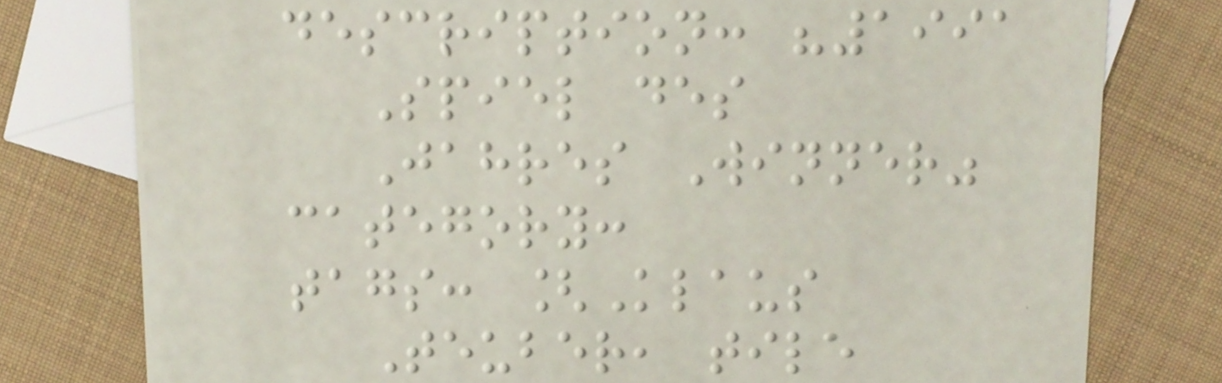description: "1991
Spiel des
Jahres Winner"
category:
tags: [Klaus
Teuber, tile
